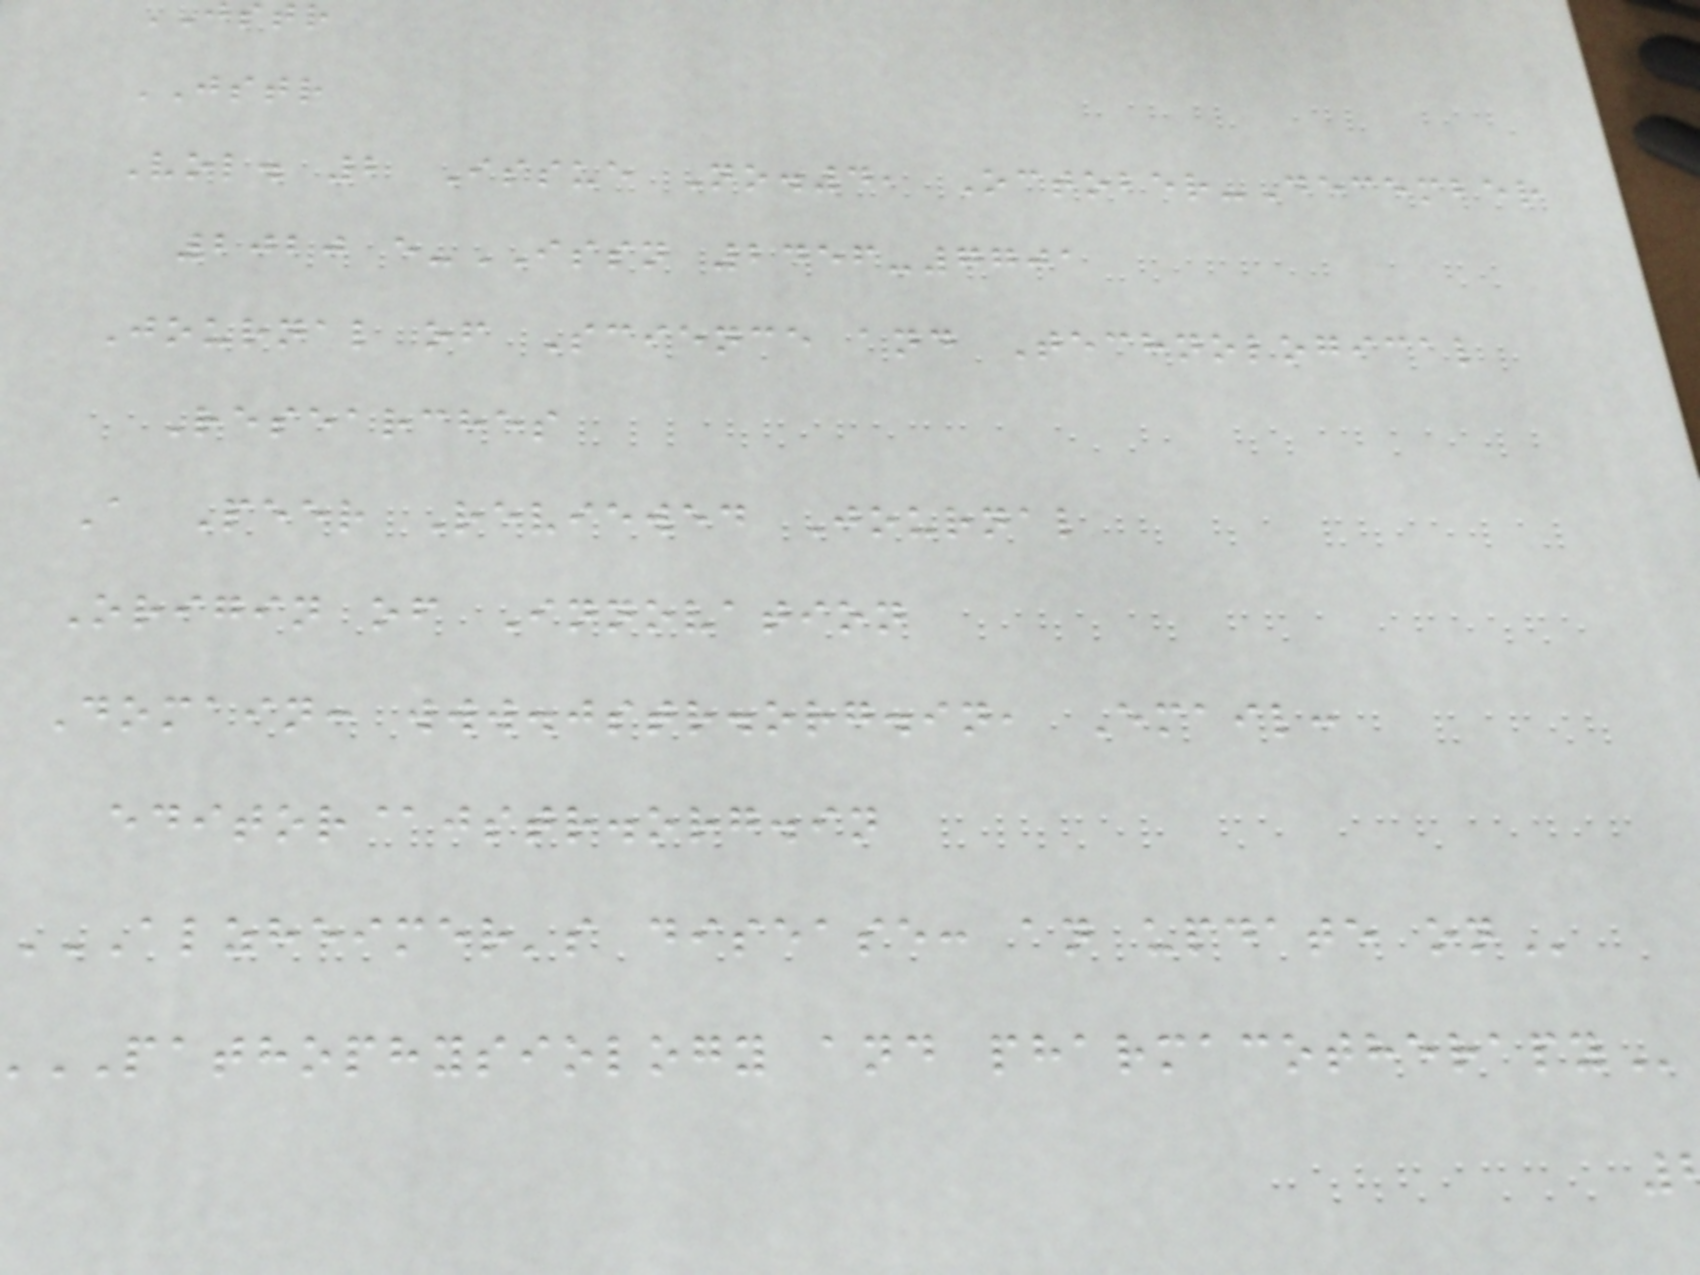jstr
JSTR
Vol. 2 Issue No.4, October-December
2020 e-ISSN 2456-7701
Journal of Science and Technological
Researches
A Peer Reviewed Journal
Origin of Innovation
Domain: www.jstr.org.in, Email:
editor@jstr.org.in
ALZHEIMER'S DISEASE: AN UPDATE ON
PATHOPHYSIOLOGY and
